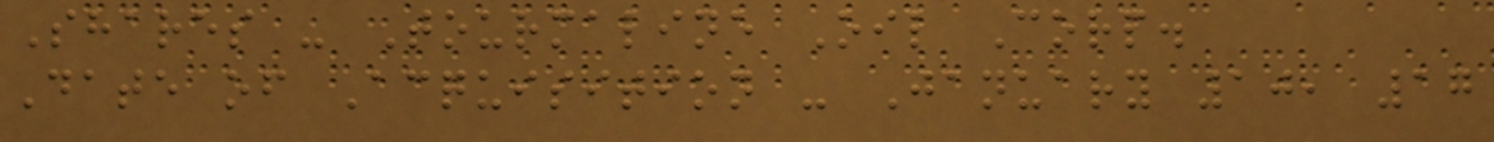Shares - Tourmaline Oil Corp.
Date of Acquisition - January 10, 17
